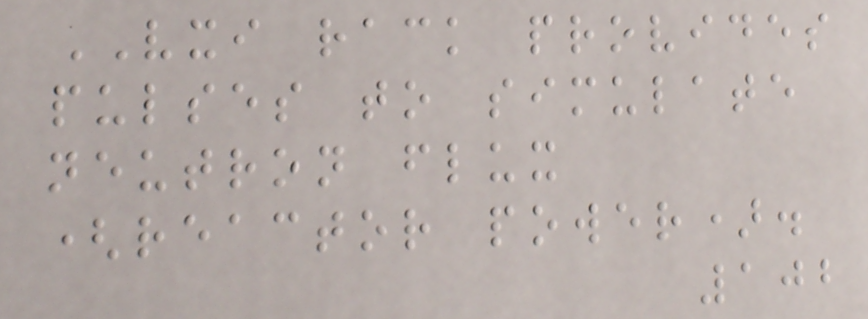VXI rack provides
pulses to simulate
neutron flux
(reactor power).
102
